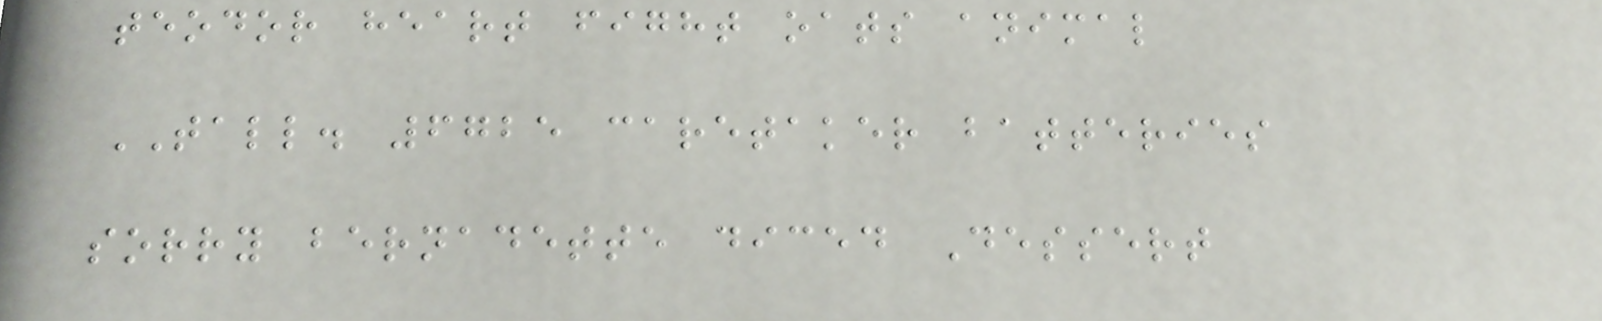teodor heart fight oats animal
TALL. 6725 caretaker batteries
sorry bernadette diced Dessert
